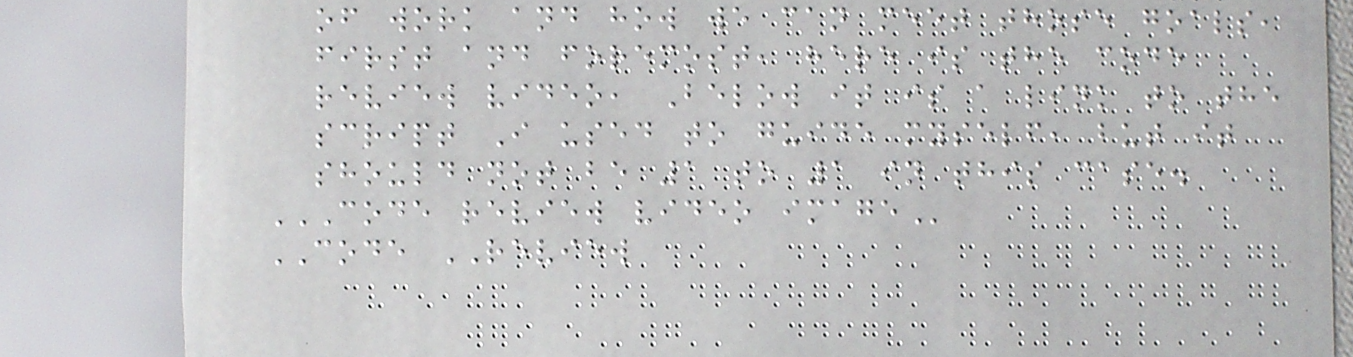of work and how we can meet those goals,
first and foremost, here is the code
review video, Below it is a link to the
script I used to guide myself, but it
should not be 1 to 1 in this case.
CODE REVIEW VIDEO IMAGE
CODE REVIEW
